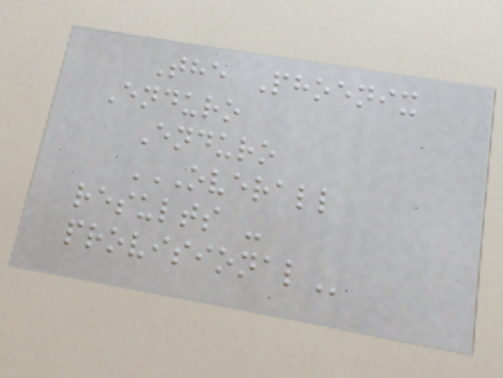The Phoenix
Enduro
Enduro
OVERALL
RESULTS -
PROVISIONAL
